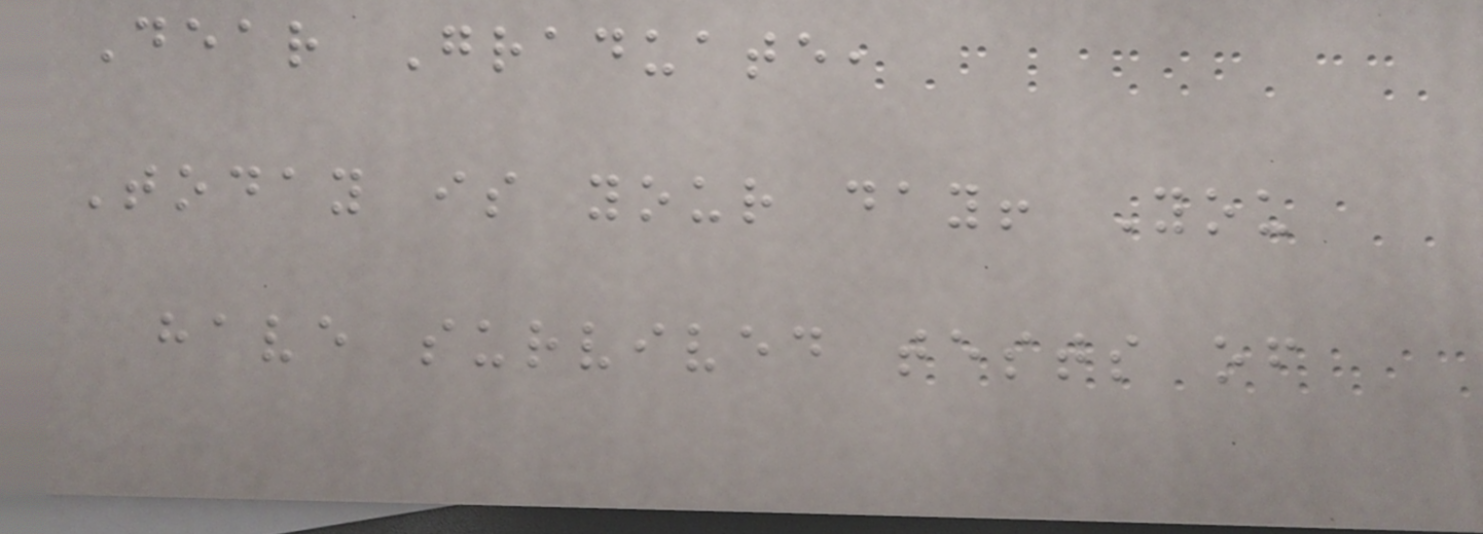Dear Graduate,
Today is your day! You
have survived tests of
